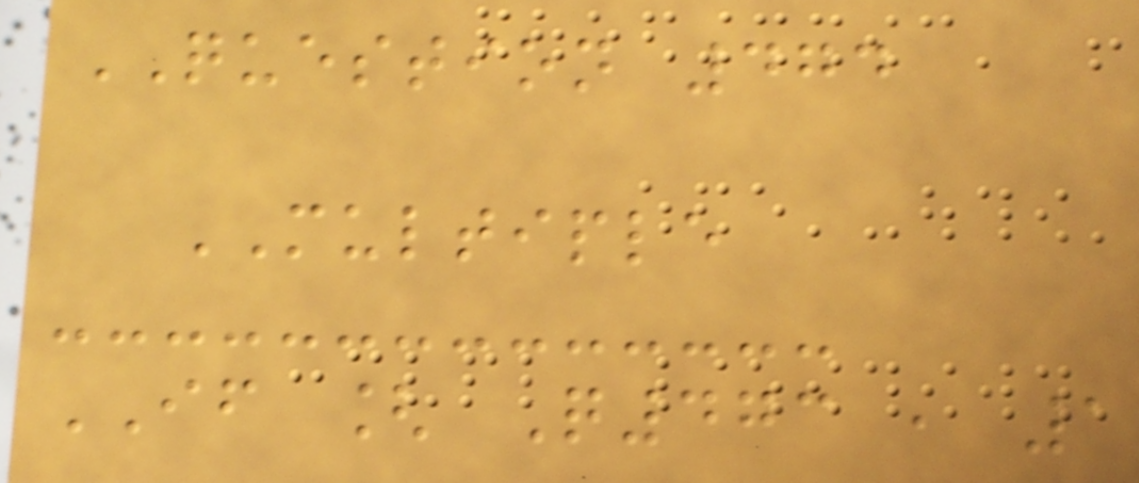QUESTION 474
MULTIPLE
IF [ Q473 , 1
